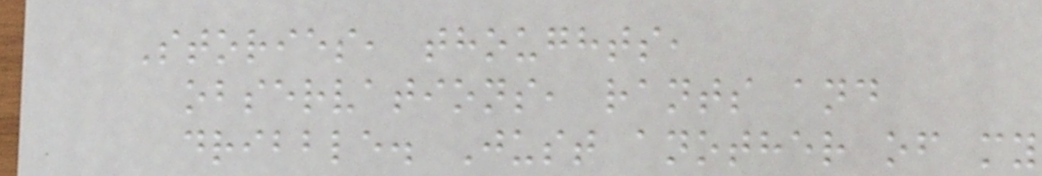Stories, thoughts,
observations, rants and
dribble. Just another of my
